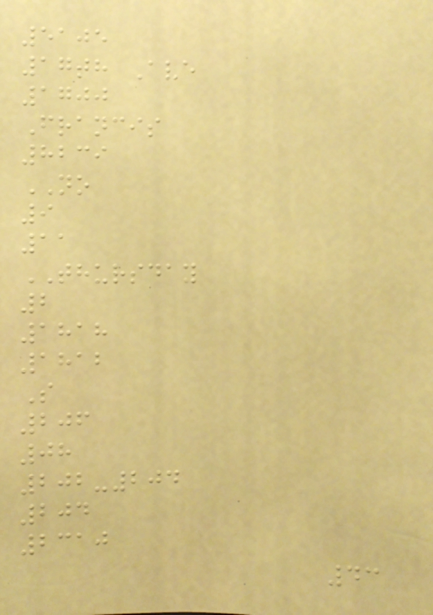5105
17th Ave
1700
Francis
8239
NO
9
11
THURSDAY
2
1818
1812
S
206
08
202-204
204
2310
43
